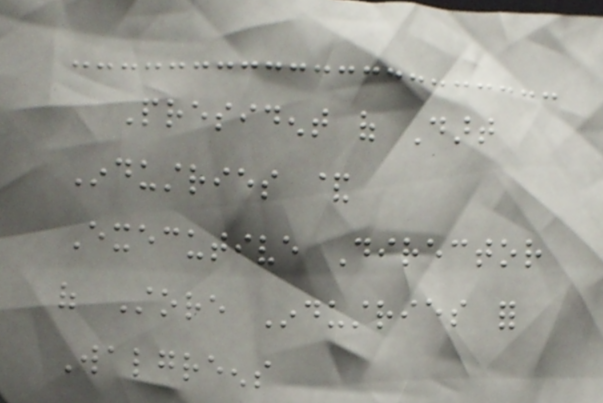President of Dart
Industries &
Executive Director
of Store Industries for
Walgreens
